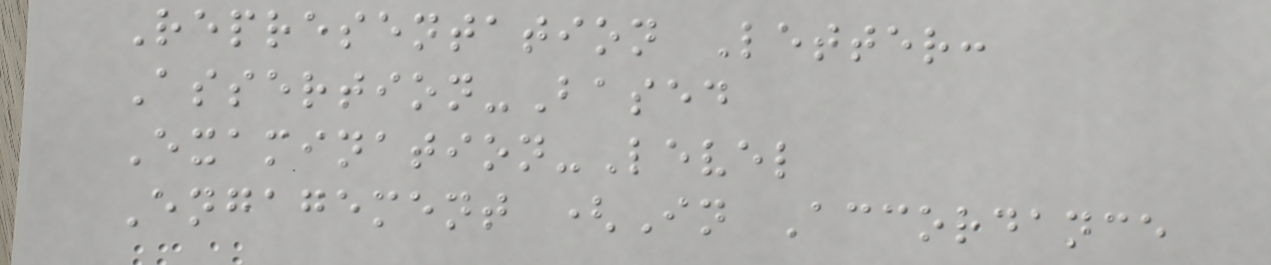Representation Letter:
Assertion-Based
Examination-Level
Engagement (In Accordance
